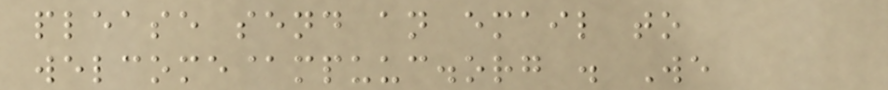please send an email to
welcome@mpuuc.org . We
